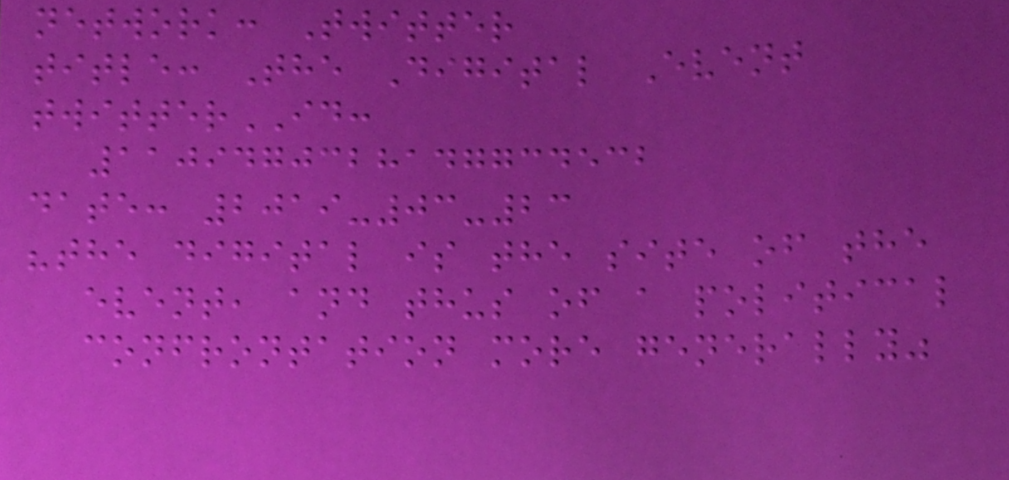network: Twitter
title: The Digital Event
twitterID:
1109470328147734532
date: 2019-03-23
"the digital is the site of the
event, and thus of a political
confrontation more generally"
